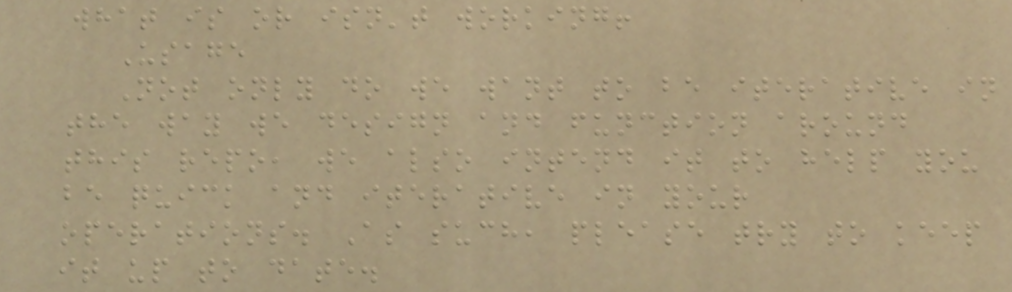what is or isn't working!
Usage
Not only do we want to be iterative in
the way we design and function around
this repo, we also intend it to help you
be quick and iterative in your
operations. As such, please try to keep
it up to date.
